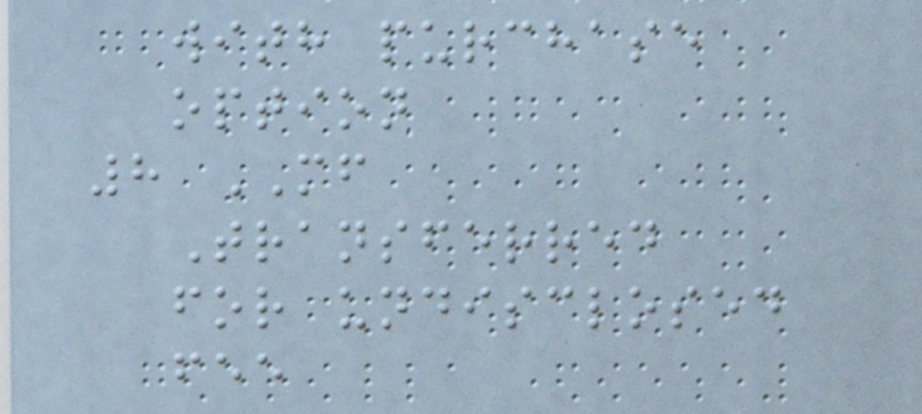with purchase
option
8 MF
Transferred
for undisclosed
fee
